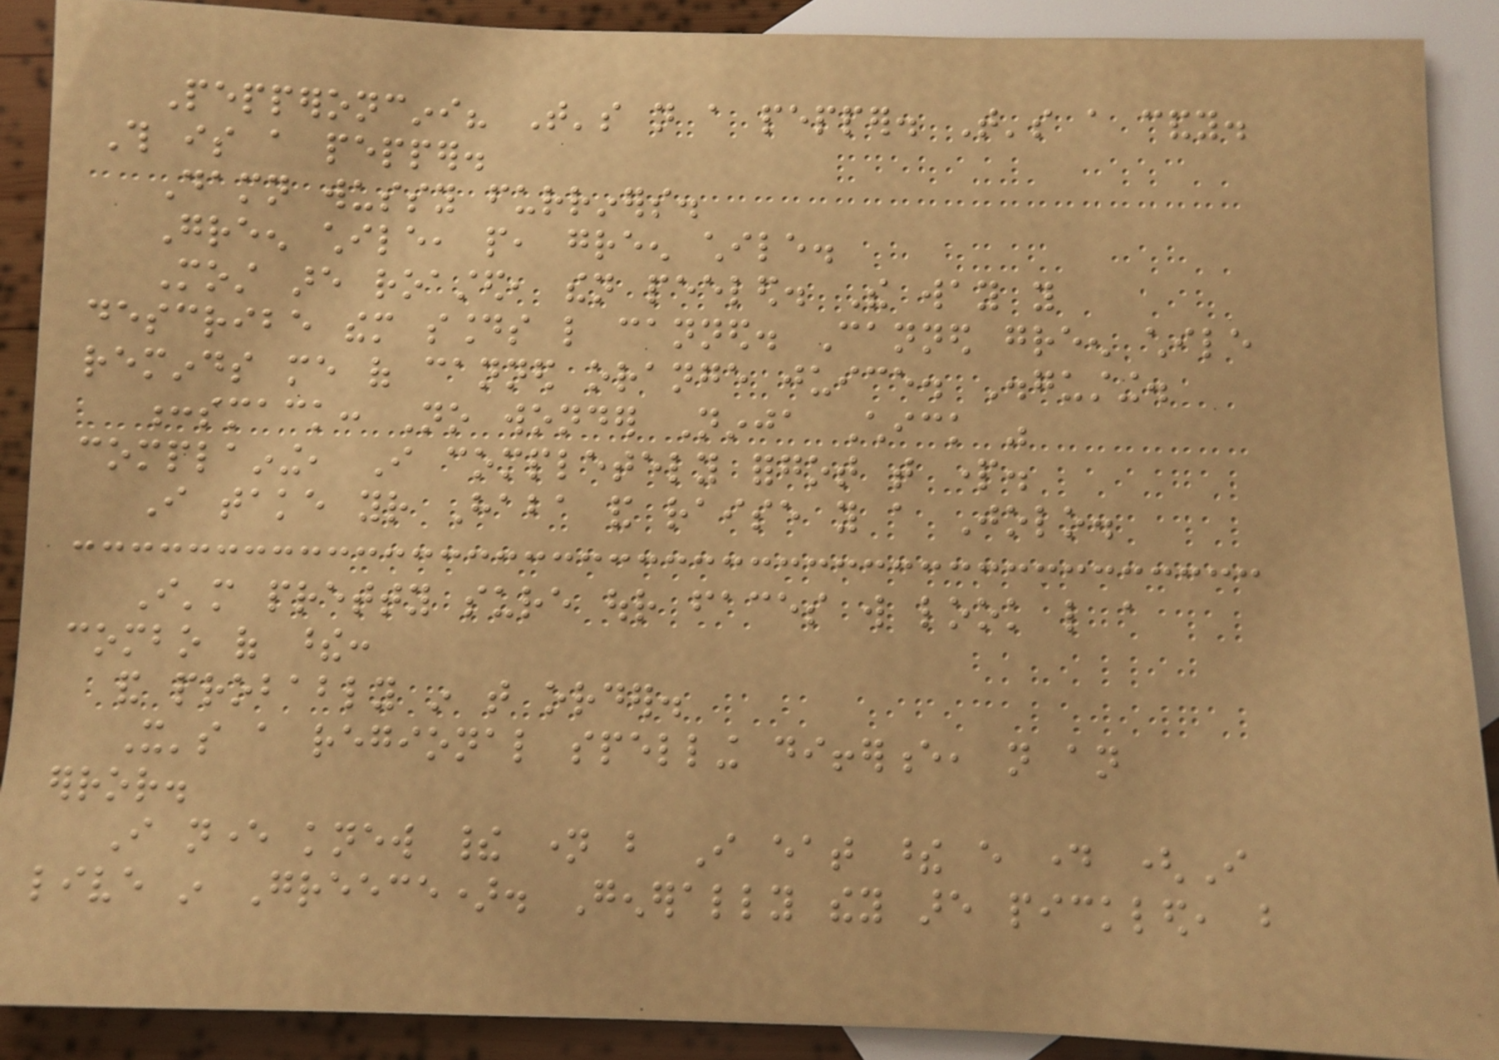Pepperoncini? That's not a pepper. That's a candy.
This is a pepper.
Damn wussy furriners.
Green chile, people, green chile.
Most are roasted, then peeled. The way you
describe them sounds like canned. Canned green chile
reminds me of canned orange juice. Disgusting.
:smack: No wonder Ninja Chick was
complaining, I completely forgot that part.
I take your Haba and raise you a Jolo.
I'm pretty sure our faces will look like a
combo of these:
and probably in that order.
It's a regional spelling difference, not an
error.
I never knew their name but I eat these every day (I
live in Greece). Generally they are pickled, but
